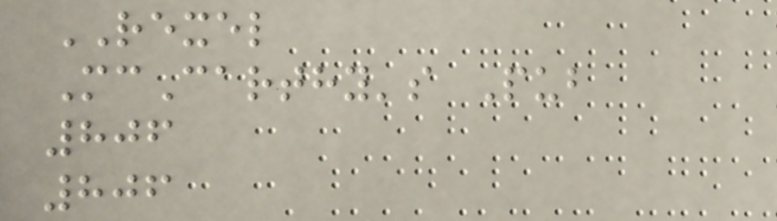REXEL
McCarthy's Pub
806
806
